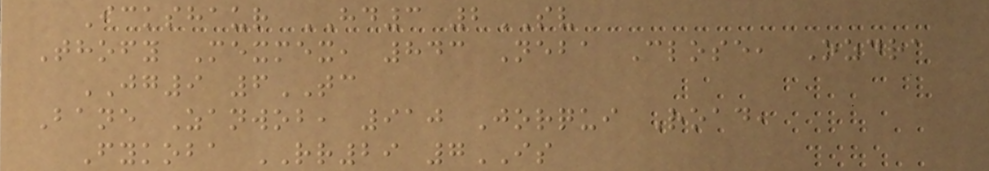Ickshaur HD3 2SV
Thofy Mexmex, 843 Neba Close, Ozdra
JG9 6TC
Bane Zanwob, 910 Jorqui Road,
Fykoba RR29 7IS
